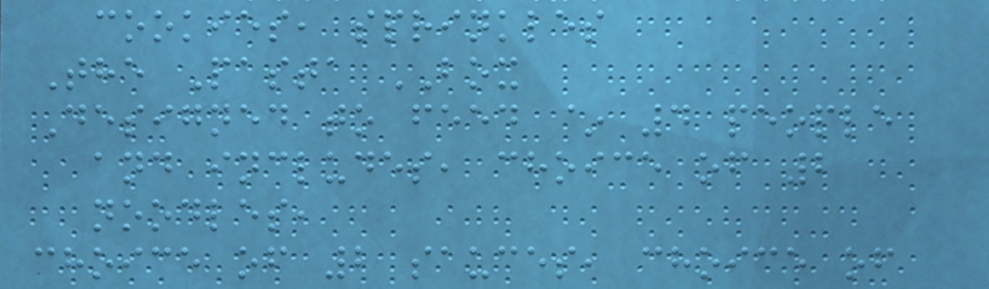cookies, sprinkles
The Pasta BOX
Designed to feed ~ 4 people
and includes, choice of 2
noodles,
choice of 2 sauces, choice of
